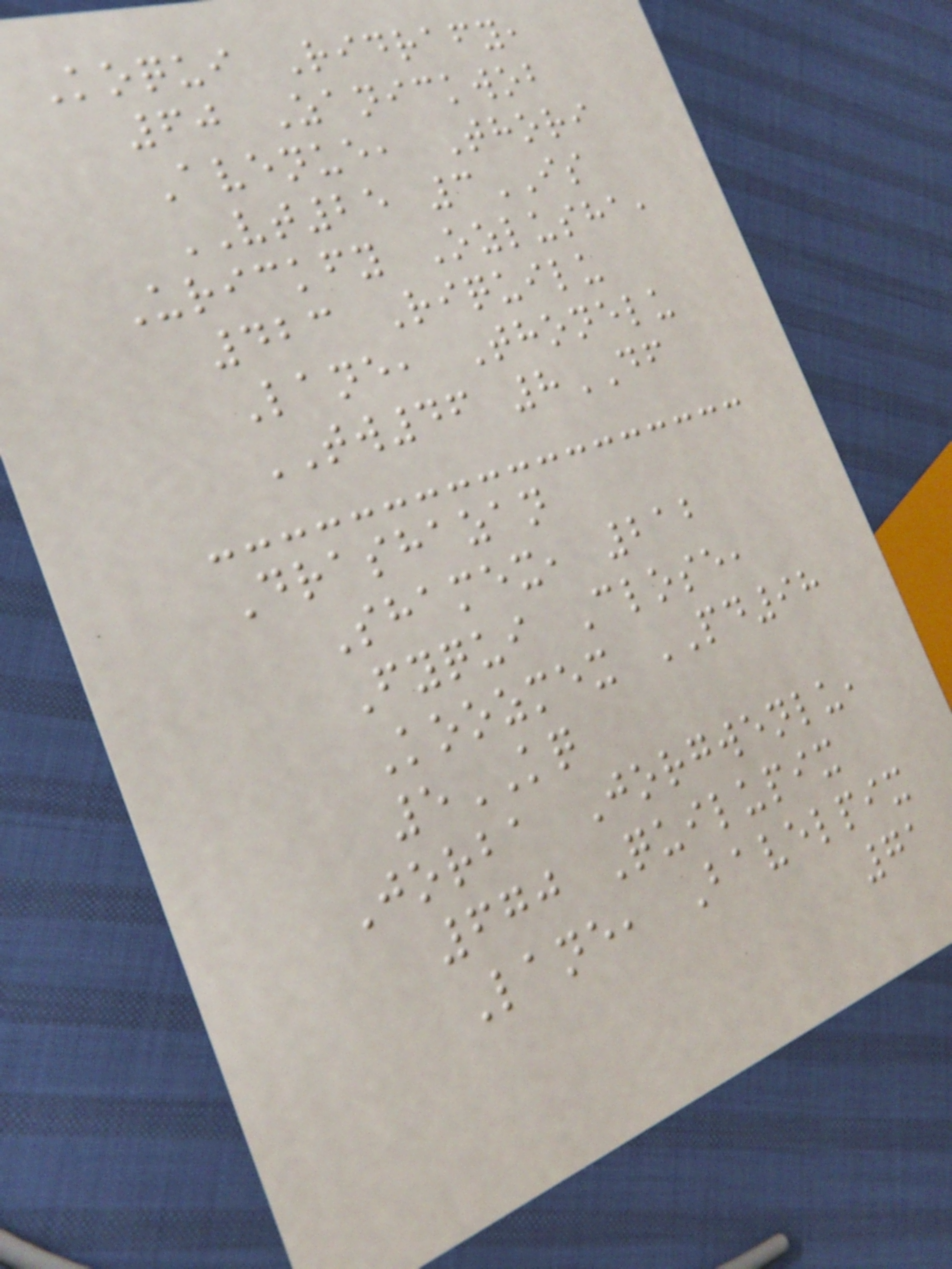Koqui Ridrafy,
60 Zanickwob
Avenue, Thori
VT25 3IS
Urickfy Ozlusha,
423 Riquilu
Lane, Thonelu
TW46 8DF
Drashazan
Shamex, 212
Fyqui Close,
Koozmex PD98
5KQ
Jorba Jorgwenlu,
670 Quilupix
Lane, Bavelpix
71
